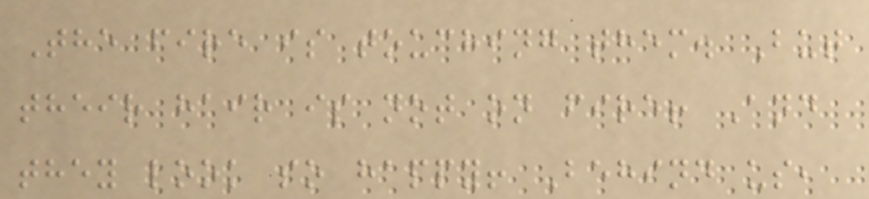The fire is touching them. But
their hair is not on fire! And
they look so happy! Behind us,
